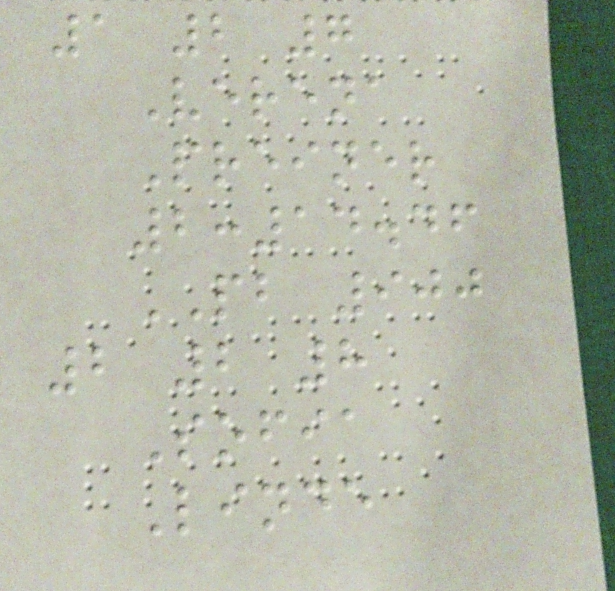1 2 7
Verena
Preiner
2:14.46
PB 900
2 2 8
Sofia
Linde
